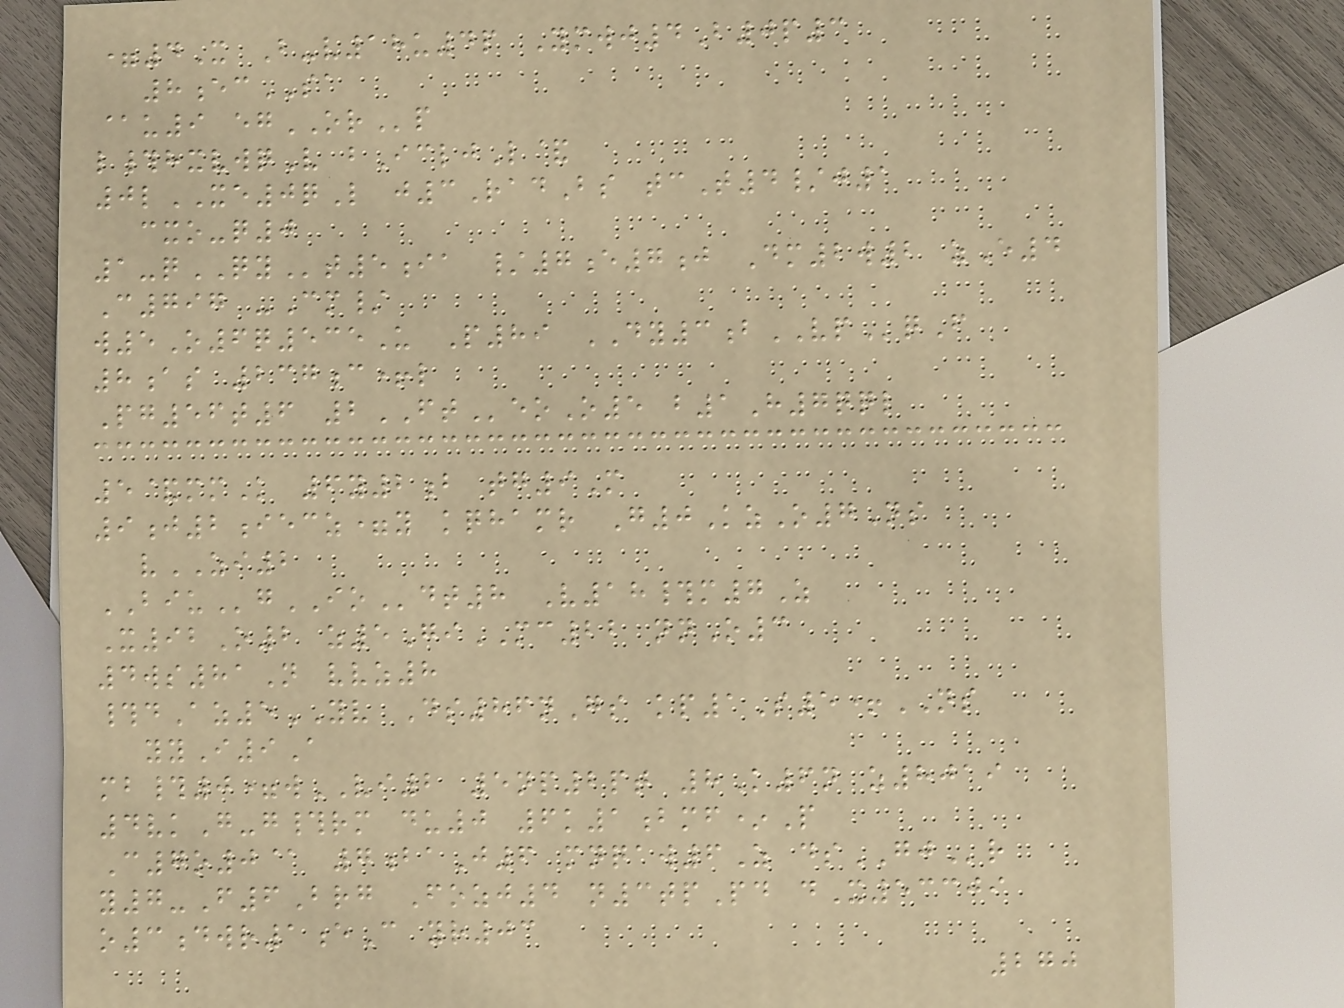=4X B-v18u4p Ymwj4B0p3
8ecSA
@u9 egORp
l#hxvwqV bIcljL&
0lXE0qL j3RadBs tcT4/j1
cxo-q0
1-qQYt5ia /7e7j Dm2w2 zE4
C797 -Cm/
w5O6q535U P89 DY3bVPqF
8as 237c+l
Pg56t6 2FTeoO5 b1H7qql
5&mmK 6y2b tg9M
9j2iecz=y kqhamr G0KzO7Ns
vZI2
BIUgIOdt8 V18#m7Z
X92O2 z5GiMC22 nnO3
4ws81N vvz8
#dAz5YV Ds86nGs kp1S5+NS
yyI9A
mb#0=wVI2 5np2pt 8K6n z8019
4vkG-g#rm du0 6k1bmf*P
C7o0@ 7baJ6 mnqaw6Z dsGJr
y7-F6Brg Fozj4 n3tpPd dX53309
o3dwr1eC yr03
270
